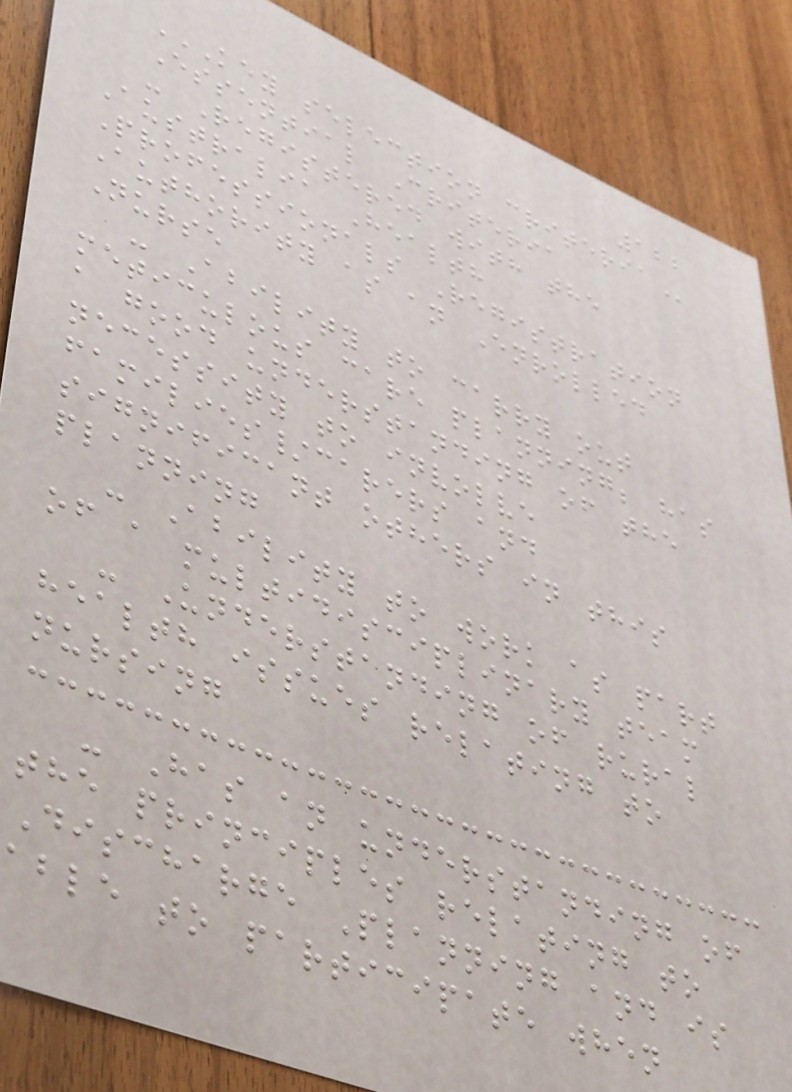122
KEY SELECTION CRITERIA
Essential Criteria
- Registered with the
Australia Health
Professionals Registration
Authority as an Enrolled
Nurse
- Ability to carry out
meticulous care planning; has
a good understanding of the
necessity to involve
families/carers and
significant others in this
planning
- Ability to work as part
of a multidisciplinary team
- Understanding of rural
health issues relating to
nursing
- Has an understanding of
the principles relating to
Discharge Planning and is
able to participate when
